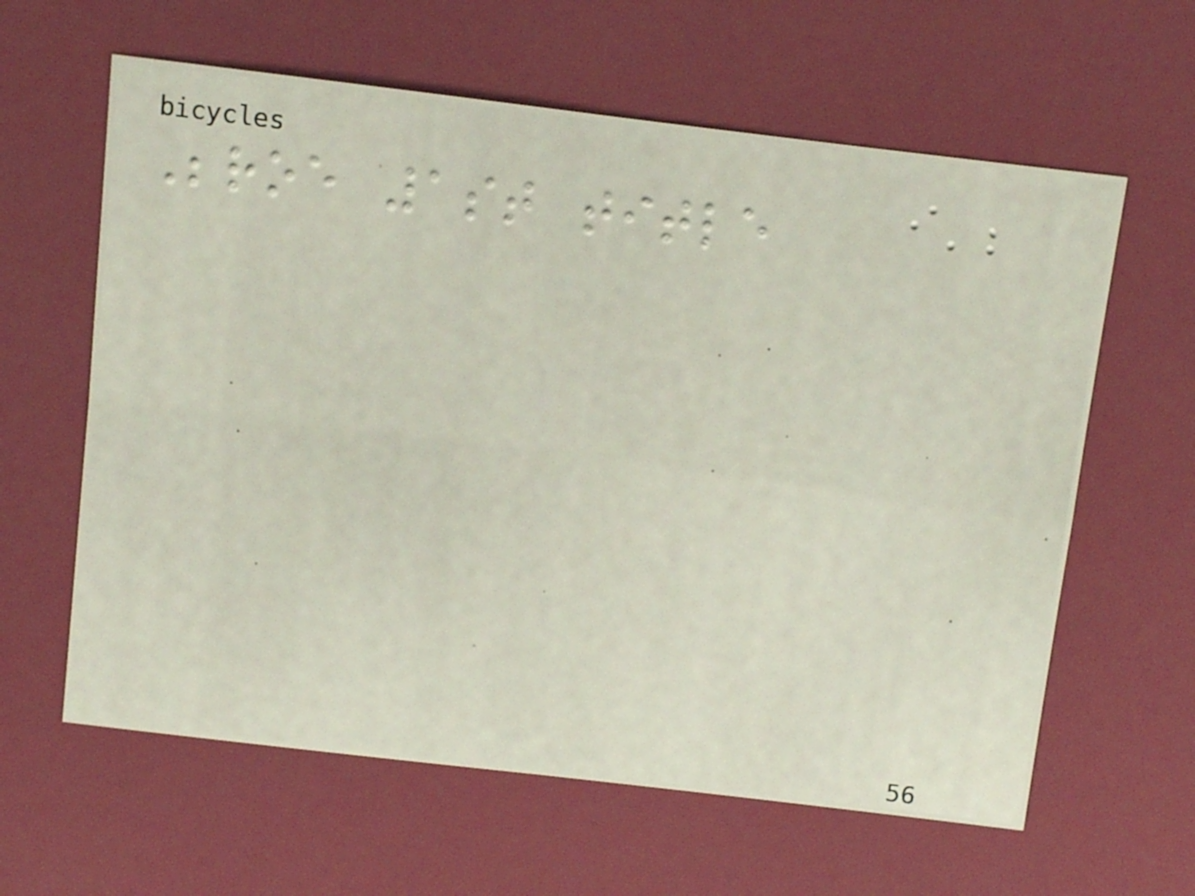Beroe 1st title
